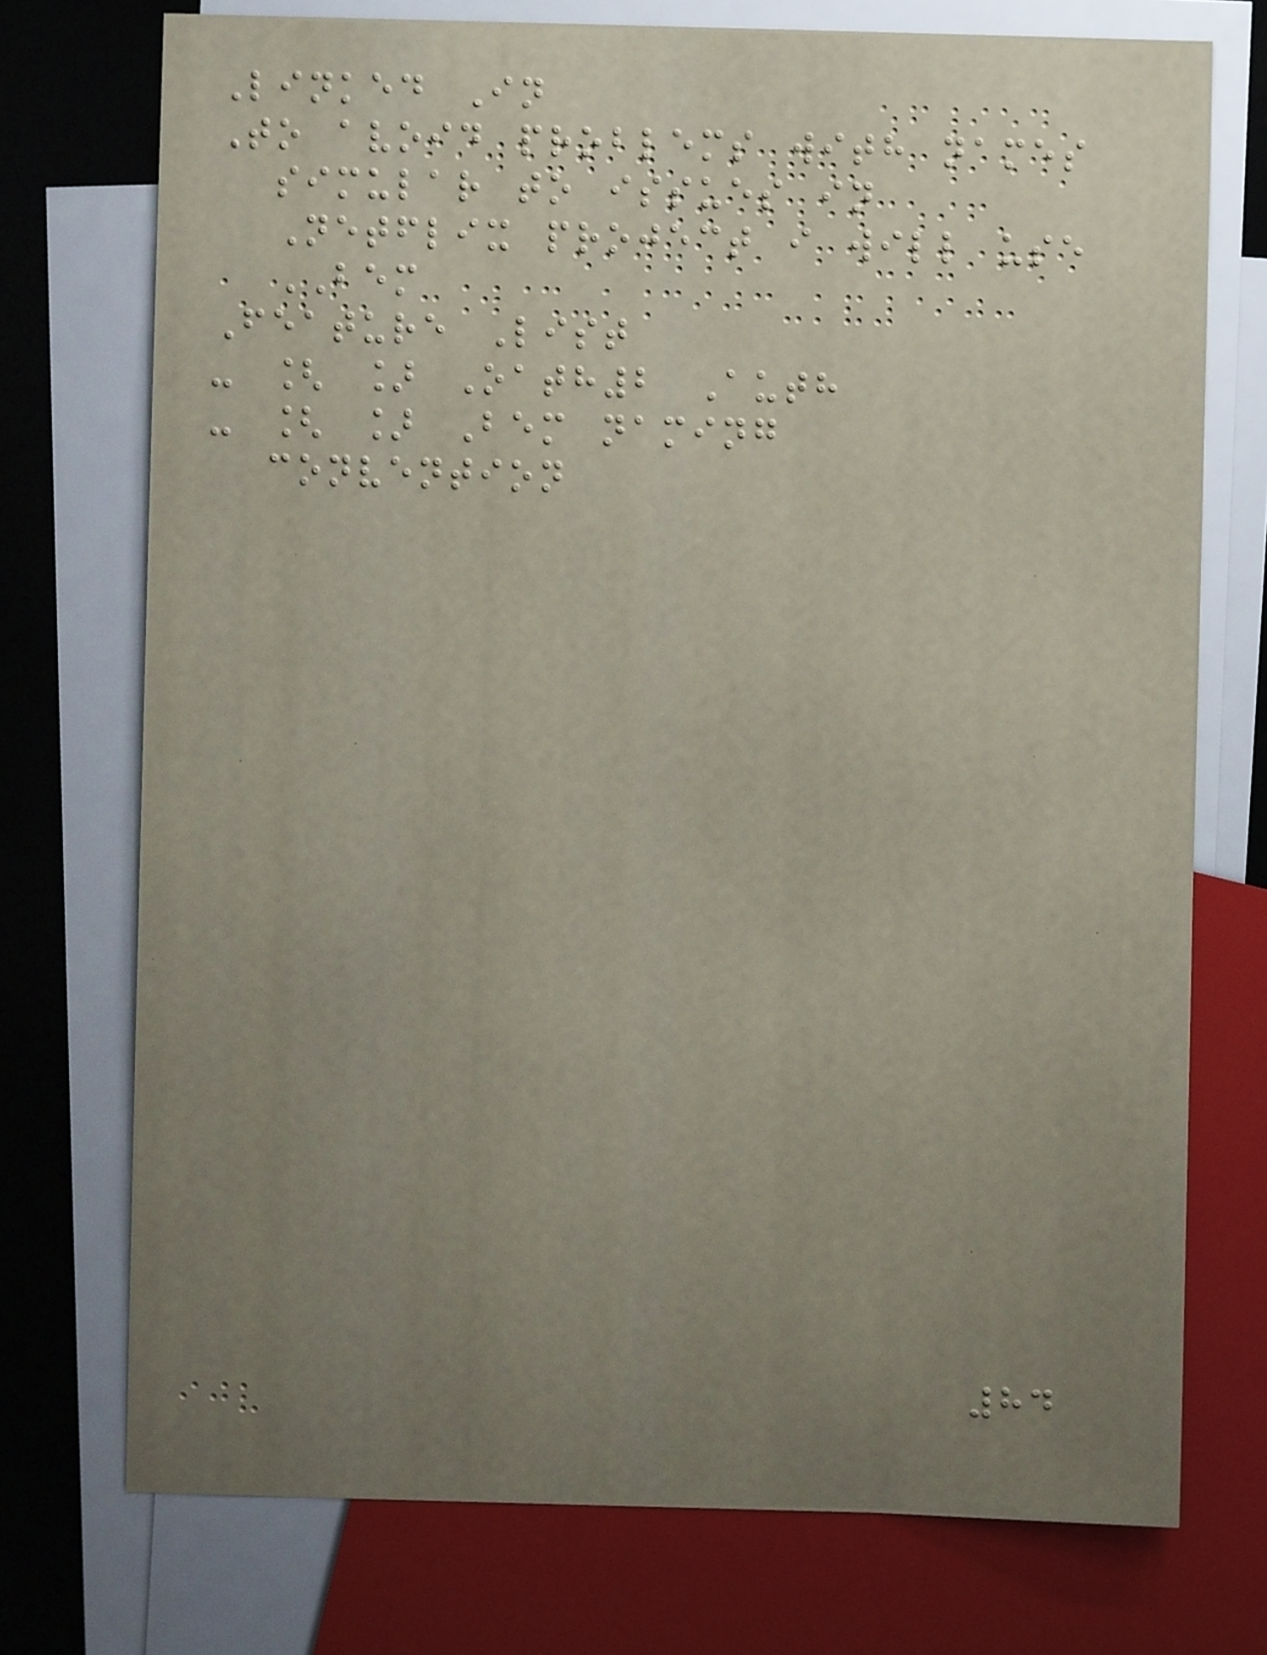Linked In
To avoid problems with names
simular to issues in
Netflix project i will use
BEM
Feature List
- [ ] Oath2 Auth
- [ ] Bem naming
convention
84
